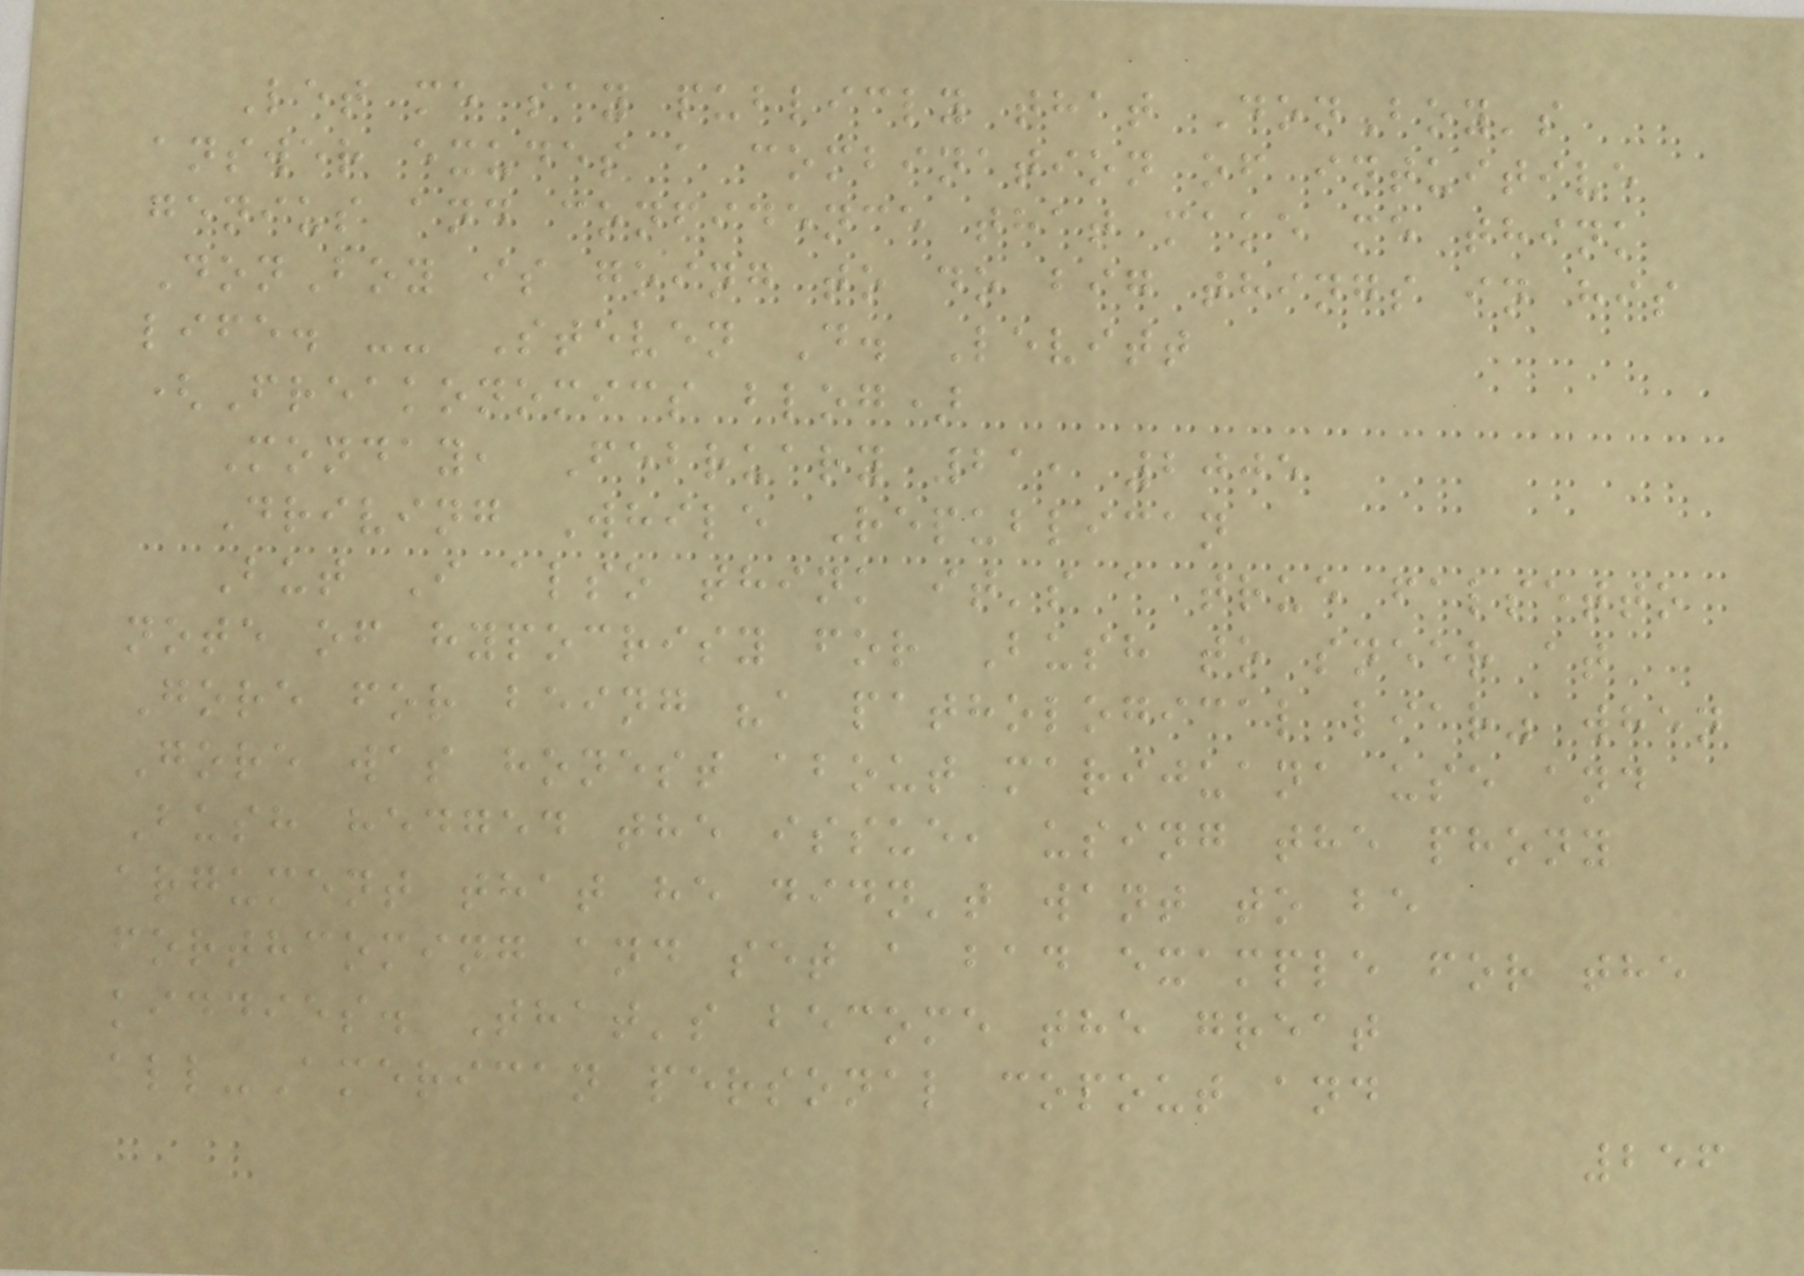Let me say publicly that DonBoy's
answer exudes a combination of intuitive
genius and confidence that make me think
DonBoy is going to do big things in his
life. -- Steven D. Levitt
(Freakonomics blog)
Monday, February 21, 2005
Driving While Republican
But I also think it's a true falsetto
note of hypocrisy for Bush to sneer at
Gore for being "a pathological liar" when
Gore was honest about marijuana use and
Bush hedged the issue, using the phony
argument that he didn't want to be
forthcoming and set a bad example for the
kiddies. That's become the great
all-American personal copout and
256
